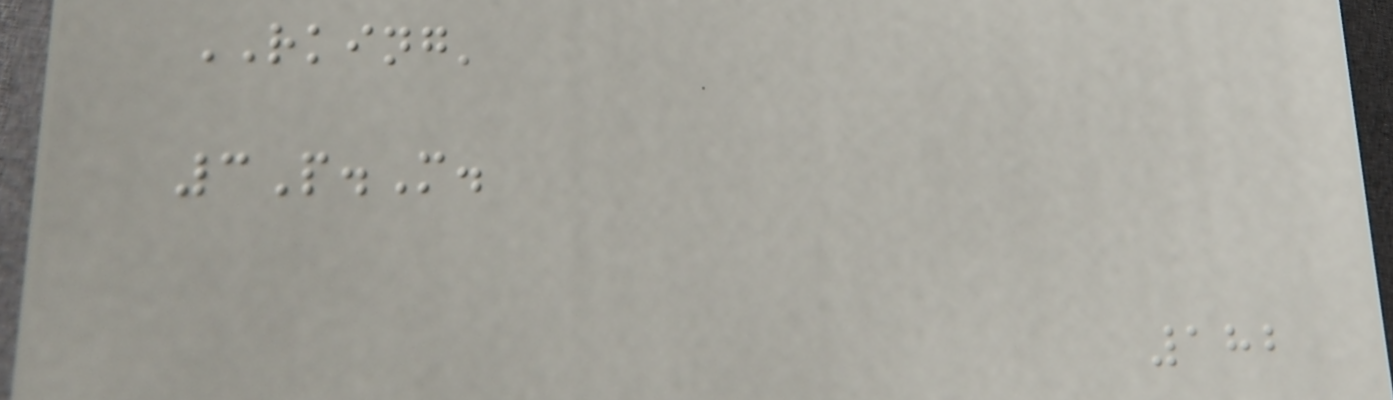RKING'
3P.M.
182
